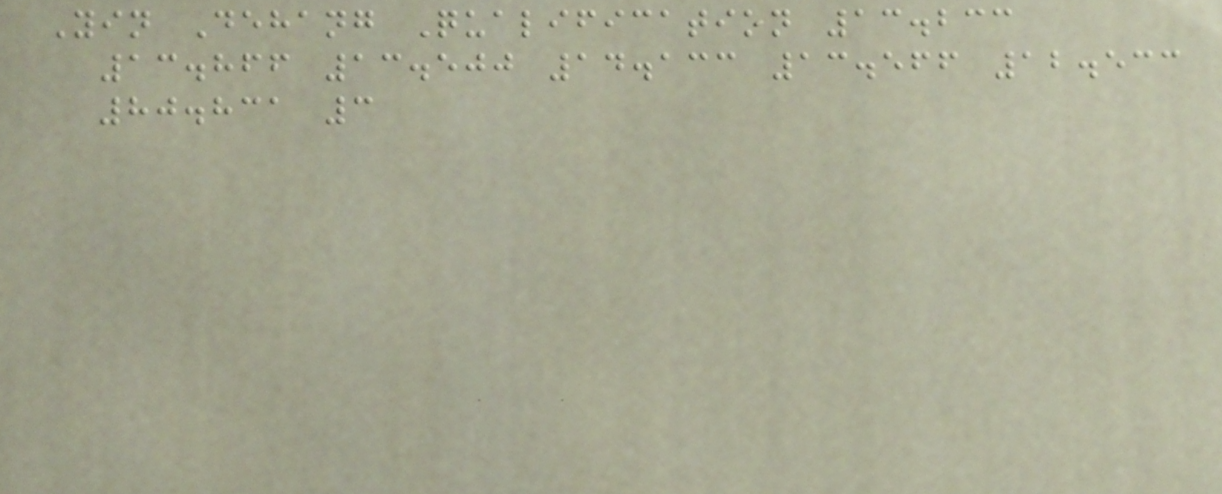Yin Dehang Qualification 13.233
13.866 13.500 14.133 13.566 12.533
80.831 3
